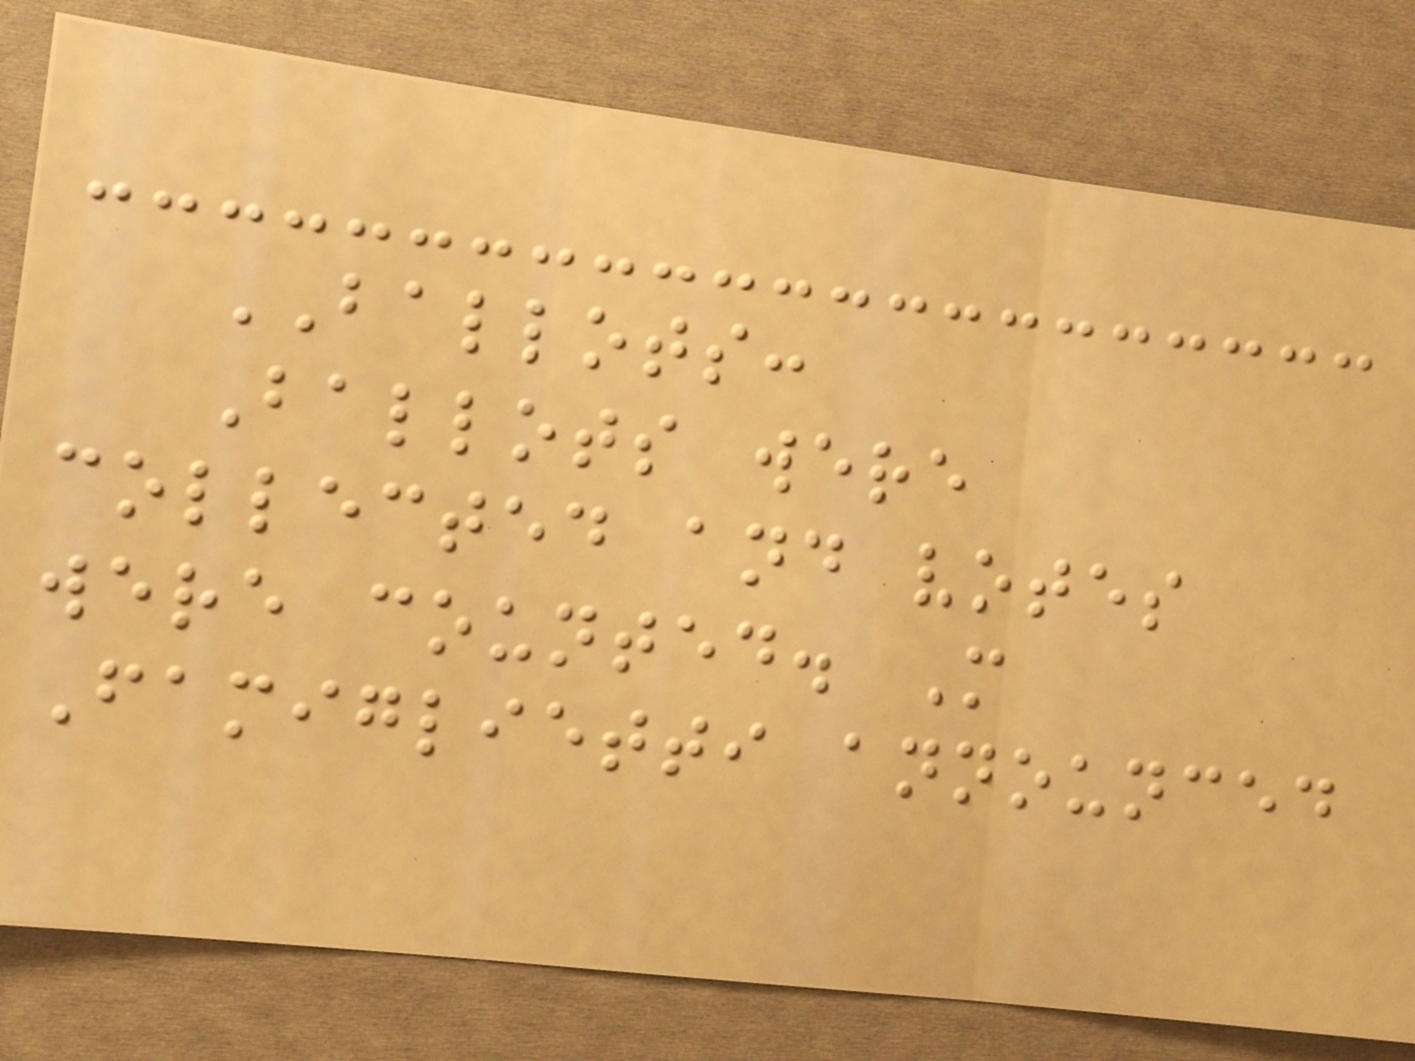BALLOTS:
Ballots were
collected and votes
were counted. M
Famiglietti announced
